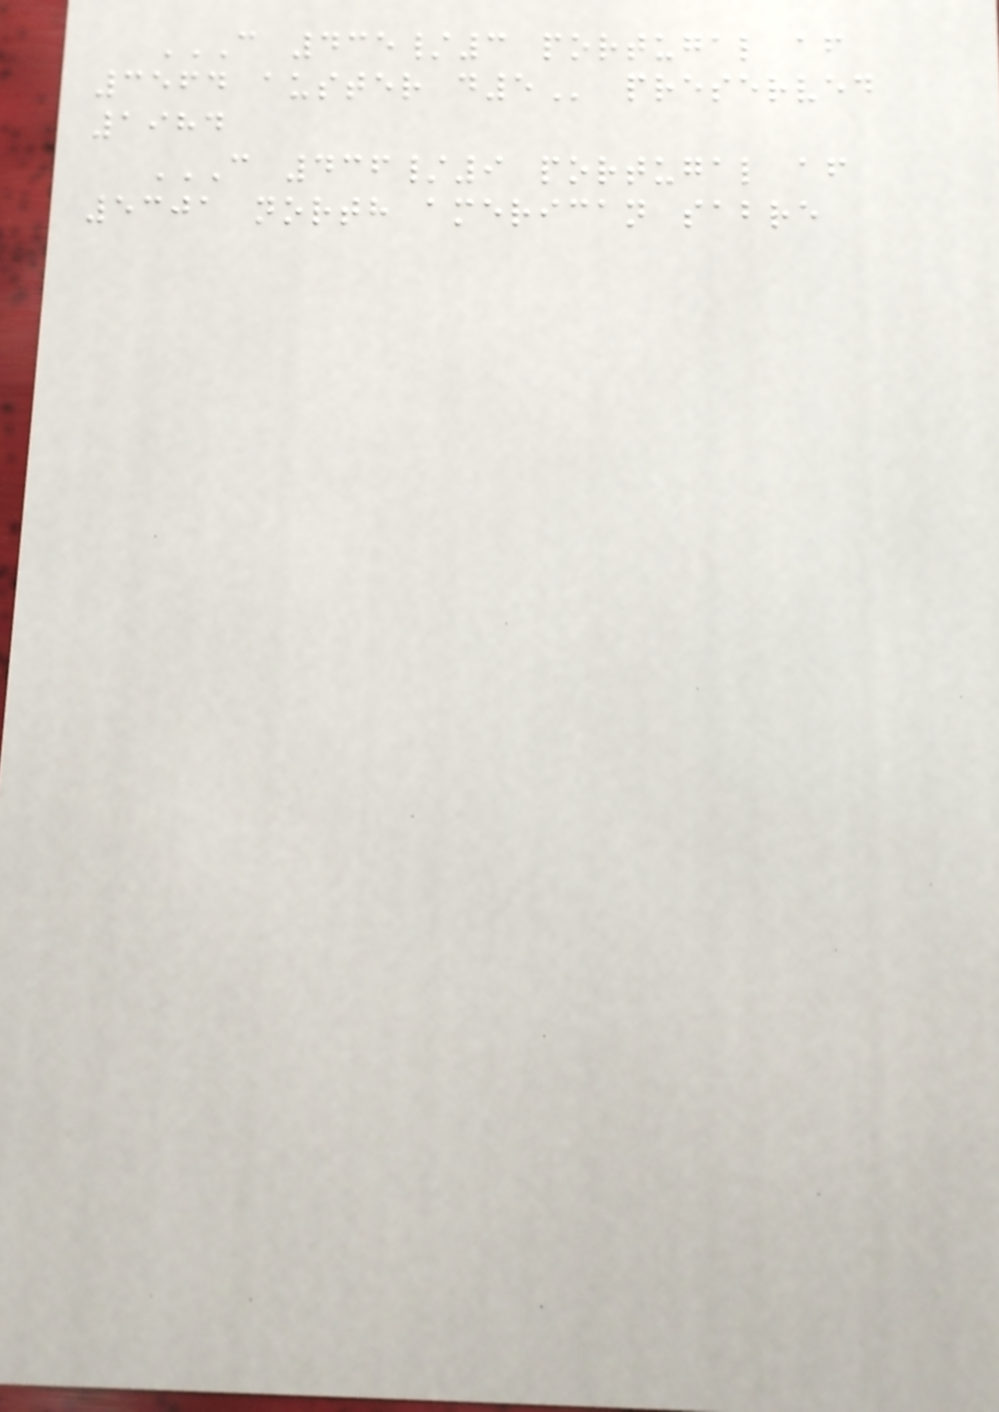C 435/3 PORTUGAL AF
3564 AUSTER D5 preserved
1984
C 436/9 PORTUGAL AF
5301 NORTH AMERICAN SABRE
